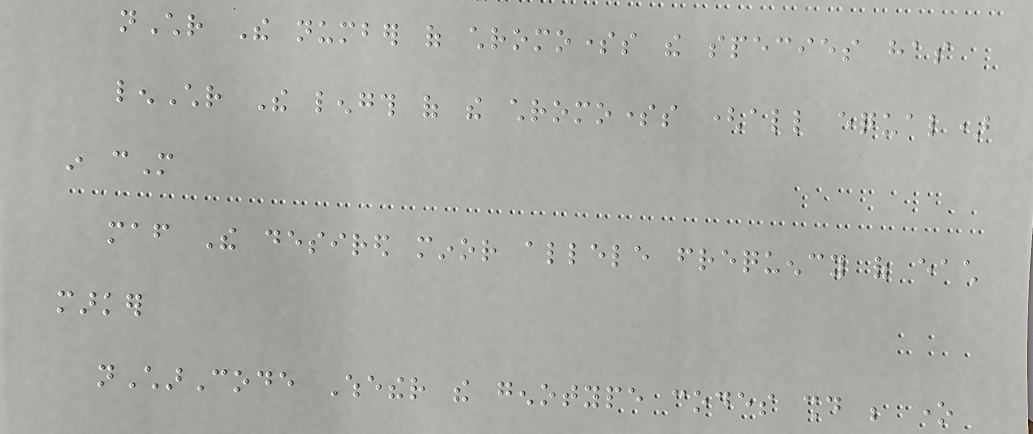nChr The number of chromosomes the species has
lenChr The length of the chromosomes (all equal)
in cM
maf The desired minor allele frequency of each
marker
nCharCode Whether the genotype codes should be one
